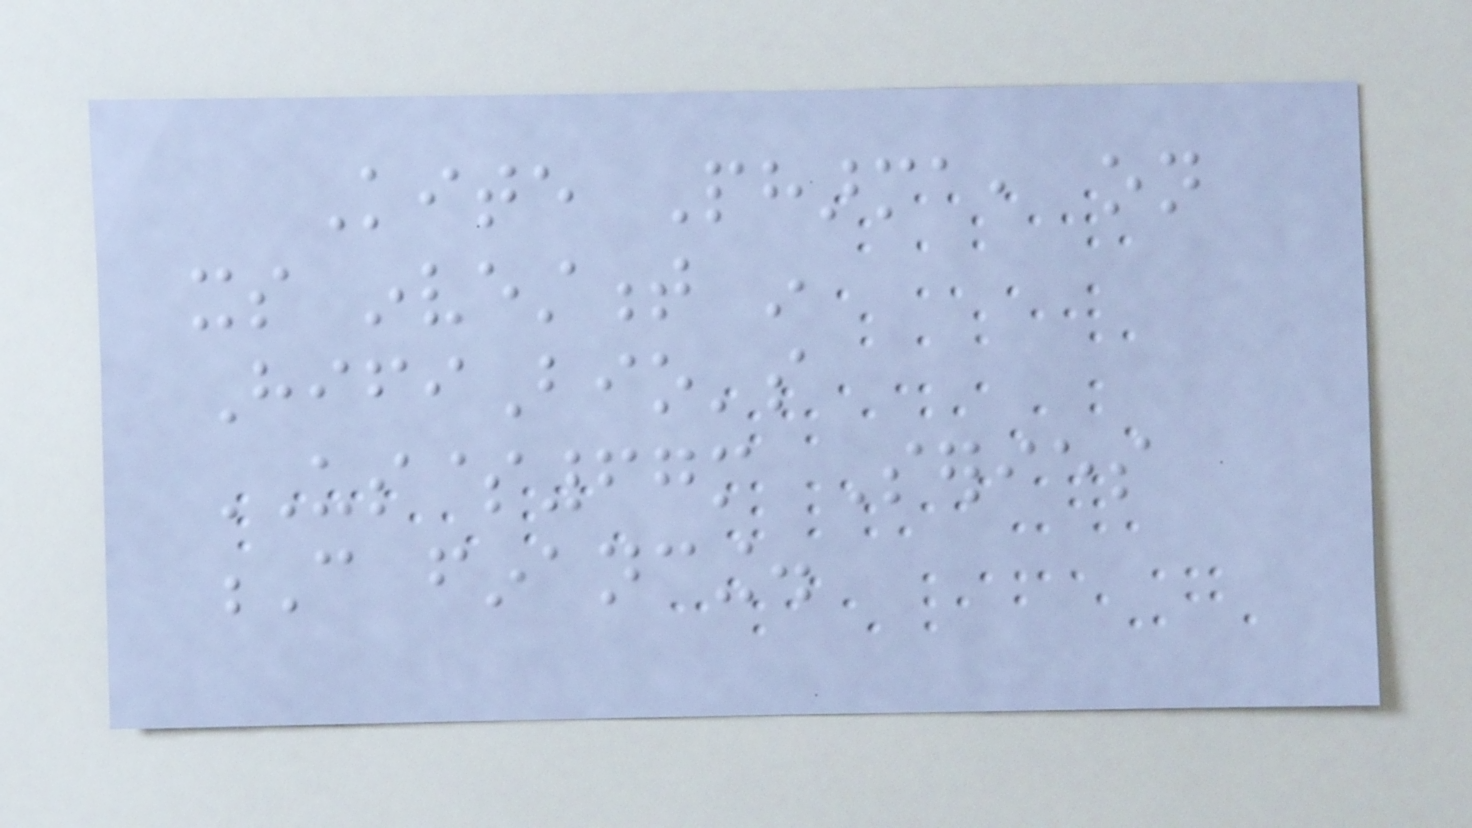Kite Pharma, on
its investment in
HifiBio's
US$67m Series
C financing.
